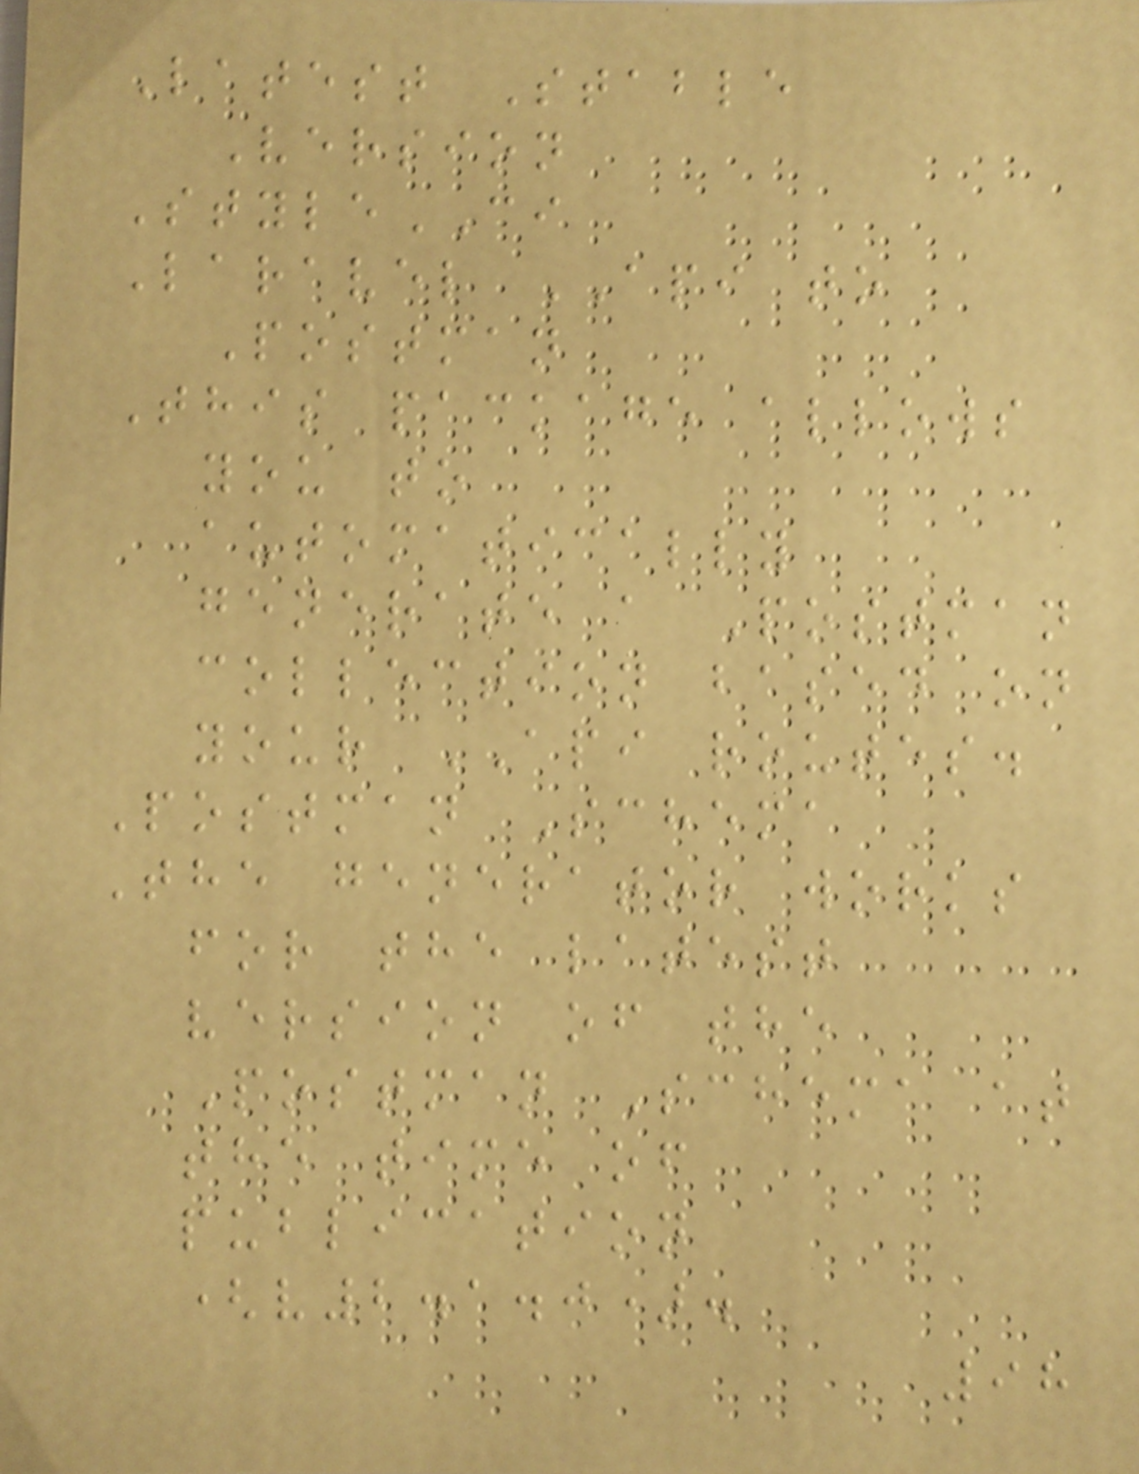Latest Stable
Version
StyleCI
Laravel API to
Postman
This package allows
you to
automatically
generate a Postman
collection based on
your API routes.
Postman Schema
The generator works
for the latest
version of the
Postman Schema at
the time of
publication
(v2.1.0).
98
